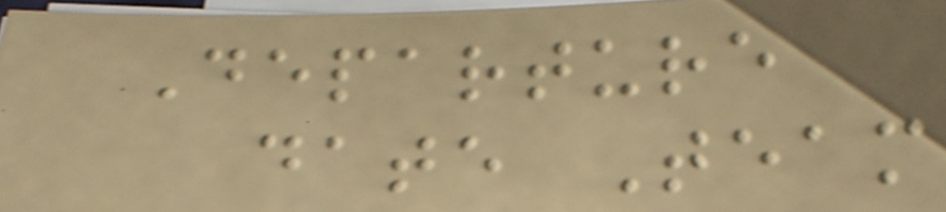Departure
date Team
